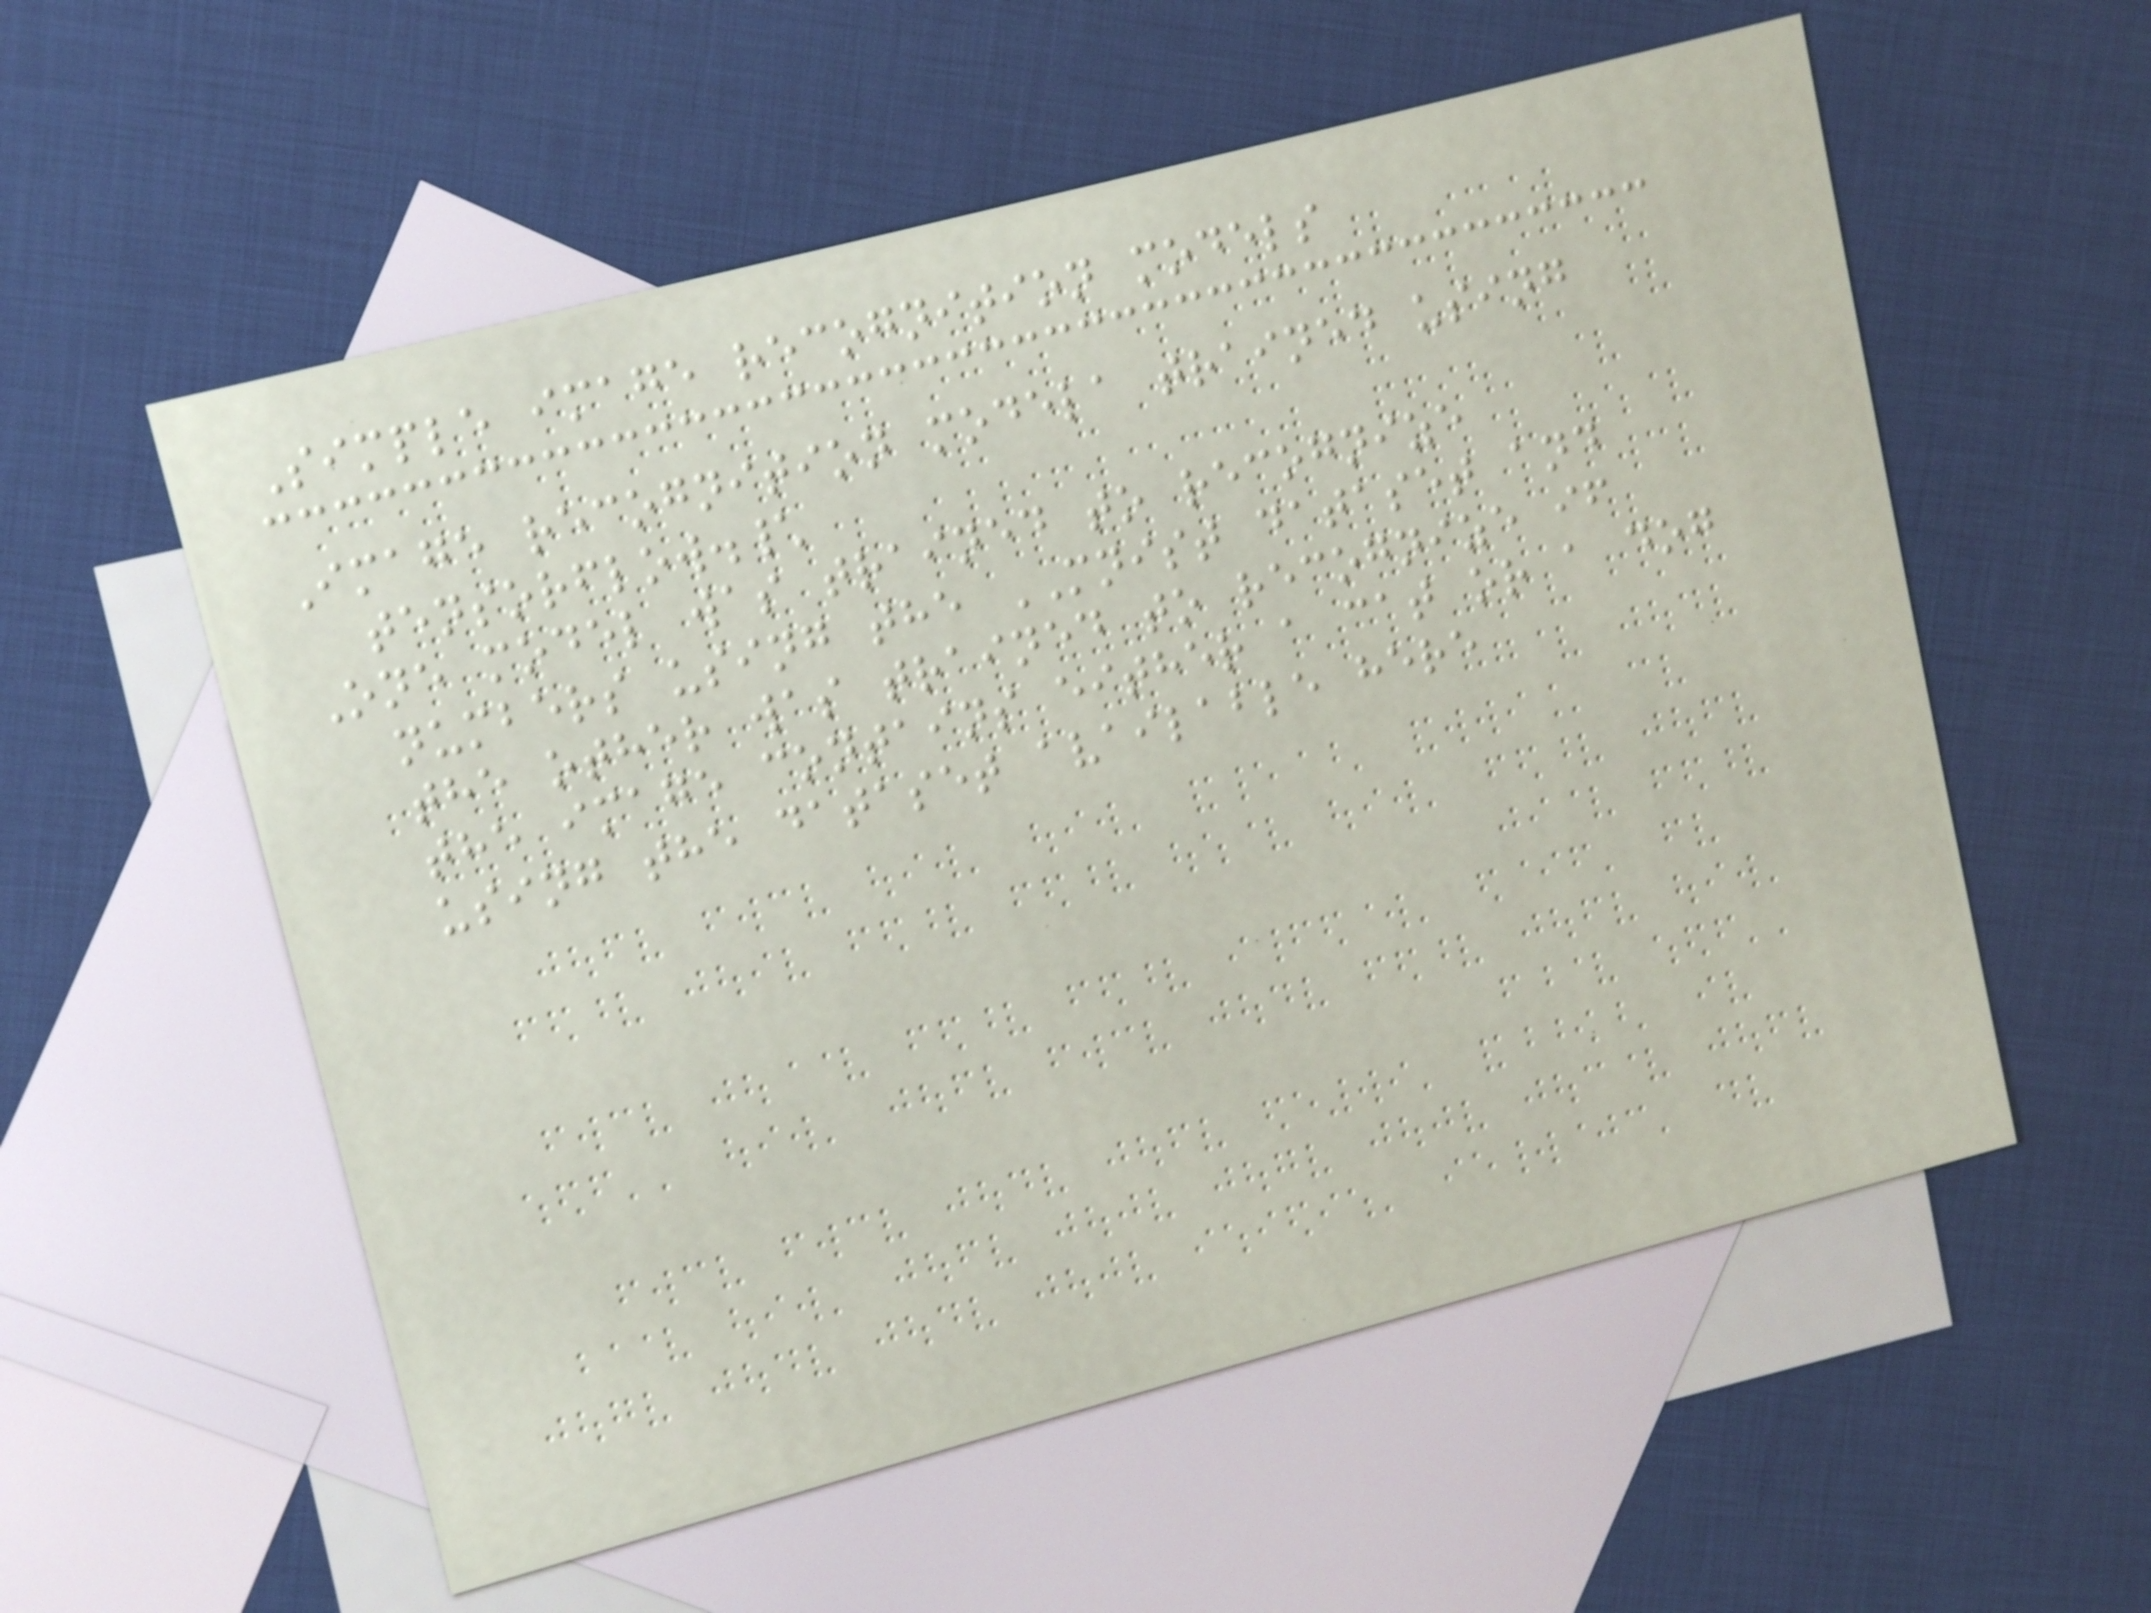Simple image recognition models
Image recognition modela trained using
tensorflow.\
One model was trained to recognize
numbers using the MNIST dataset and
the other was trained to recognize if
the image contains either a cat or a dog
using the dataset available here
